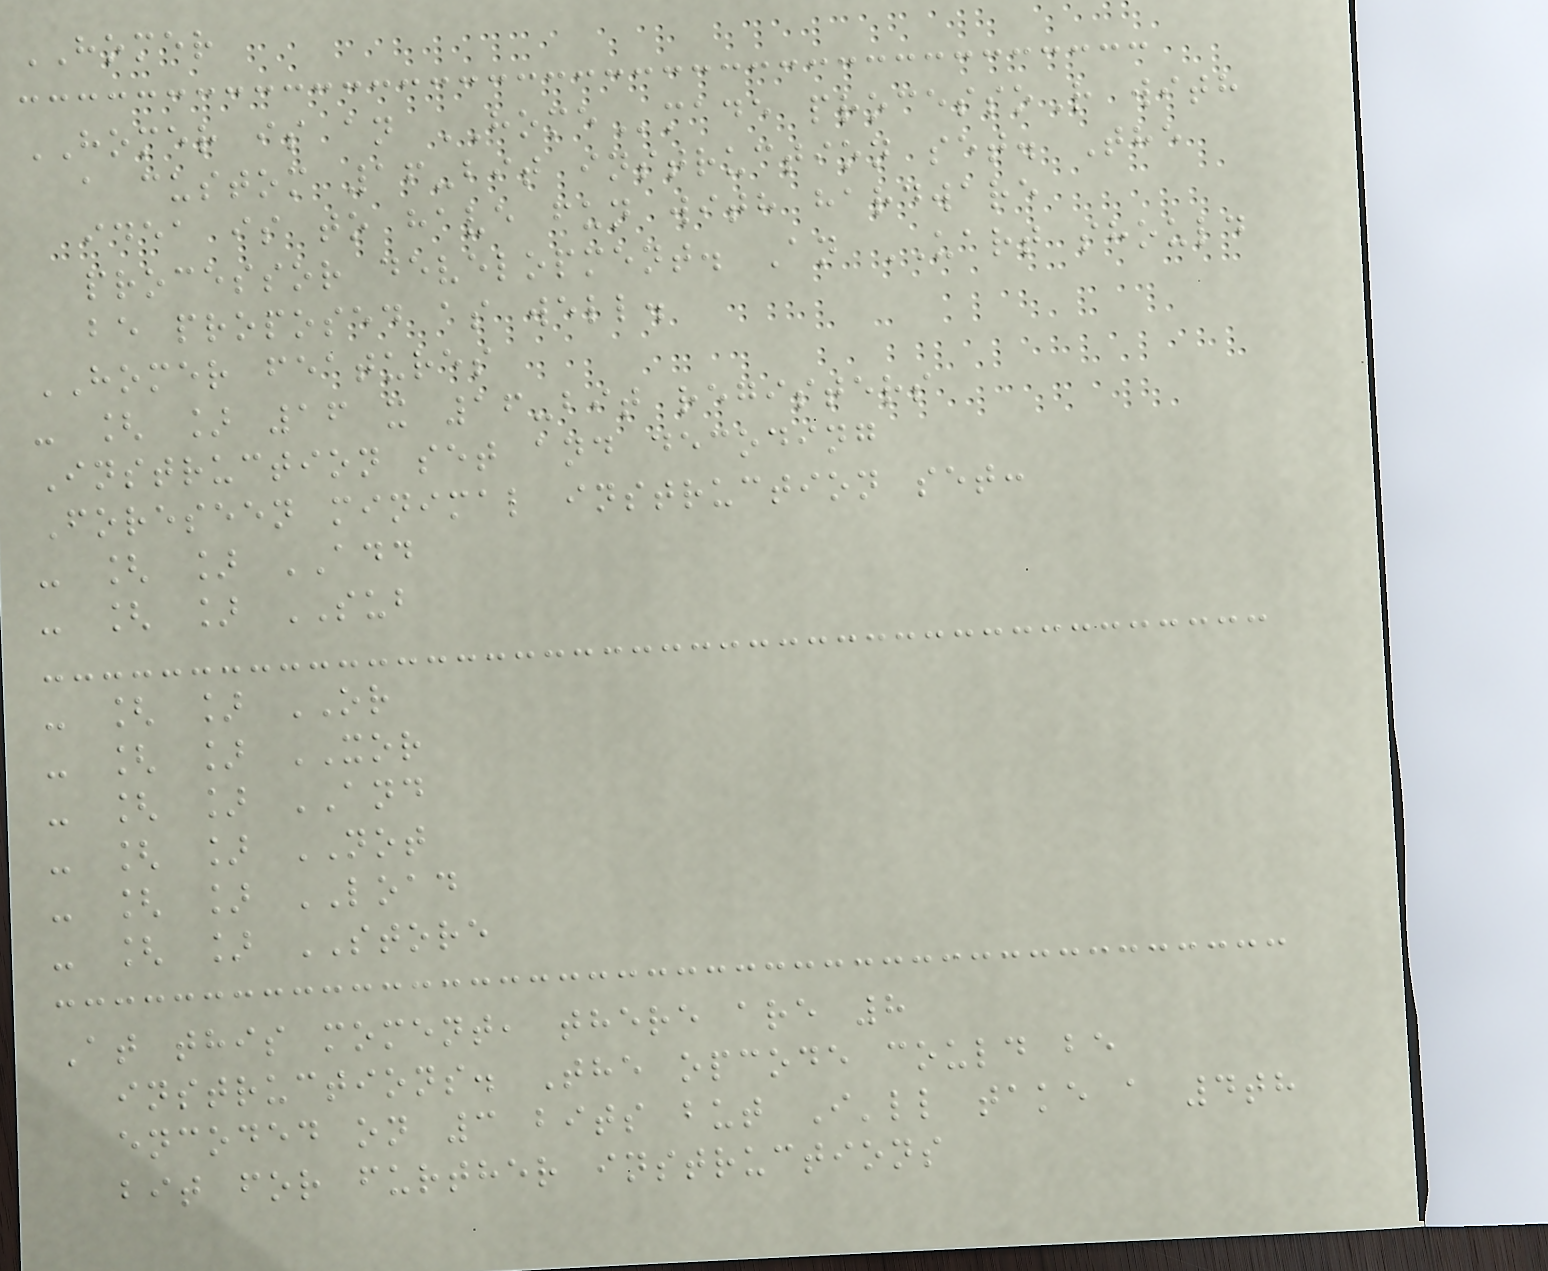HOMER
HOMER is an HOMEmade processoR with
a custom 16-bit instruction set. The
idea is to have fun with hardware
processor development. An UART should
be proposed as well.
HOMER features
- [ ] 16 x 16-bit registers
Instruction set and decoding
Foreseen minimal instruction set:
- [ ] ADD
- [ ] SUB
- [ ] OR
- [ ] XOR
- [ ] AND
- [ ] NOT
- [ ] LOAD
- [ ] STORE
At this moment, there are 8
instructions. The opcode could be
encoded on 3 bits but I'll take a 4th
bit for further instructions
